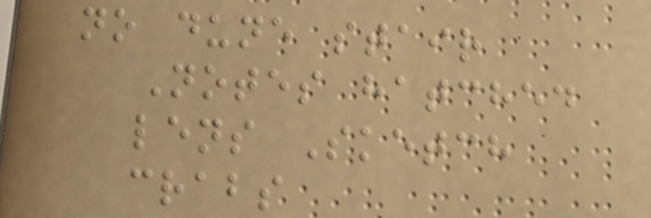no dune stair
Notes hatched
lens Sketch
crabs
